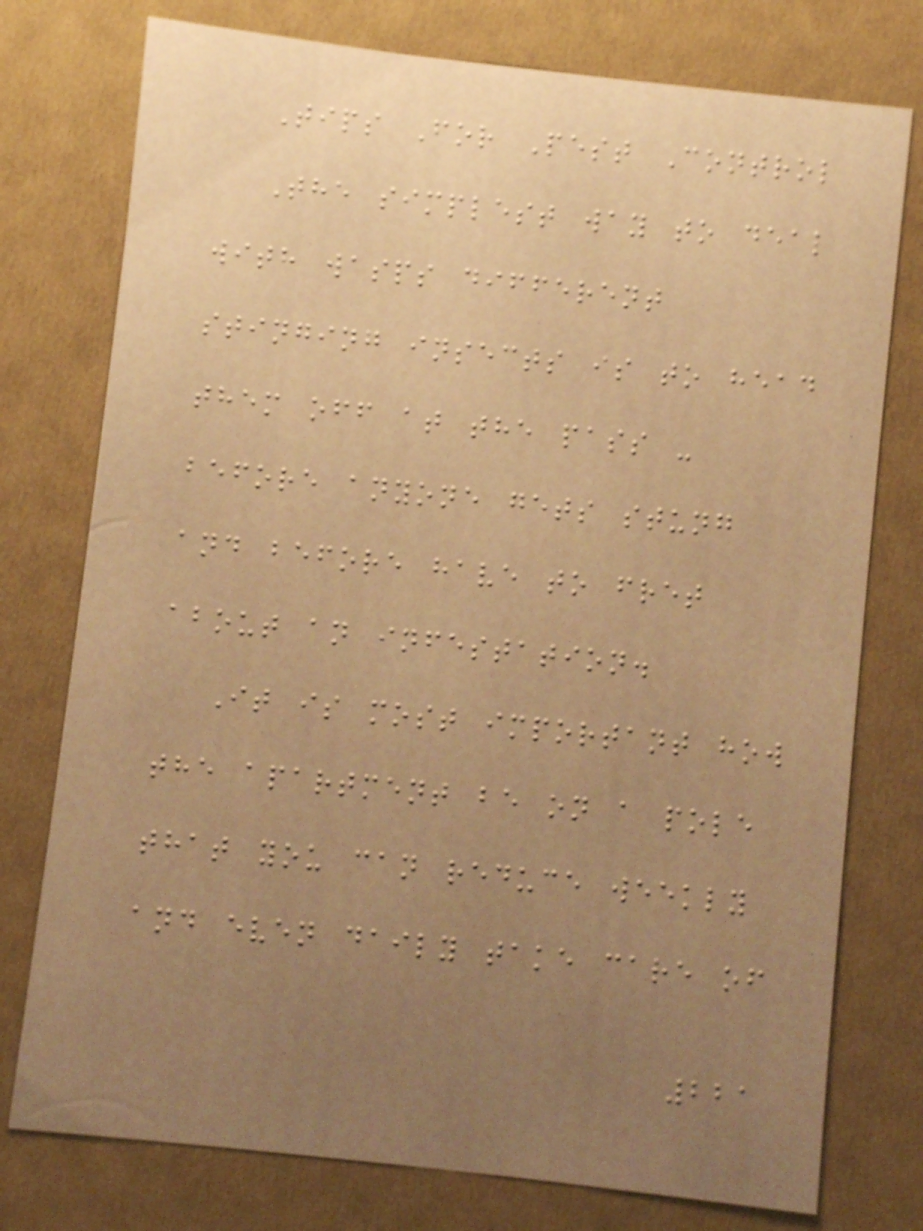Tips For Pest Control
The simplest way to deal
with wasps different
stinging insects is to head
them off at the pass -
before anyone gets stung
and before have to fret
about an infestation.
It is most important how
the apartment be on a pole
that you can reduce weekly
and even daily take care of
221
